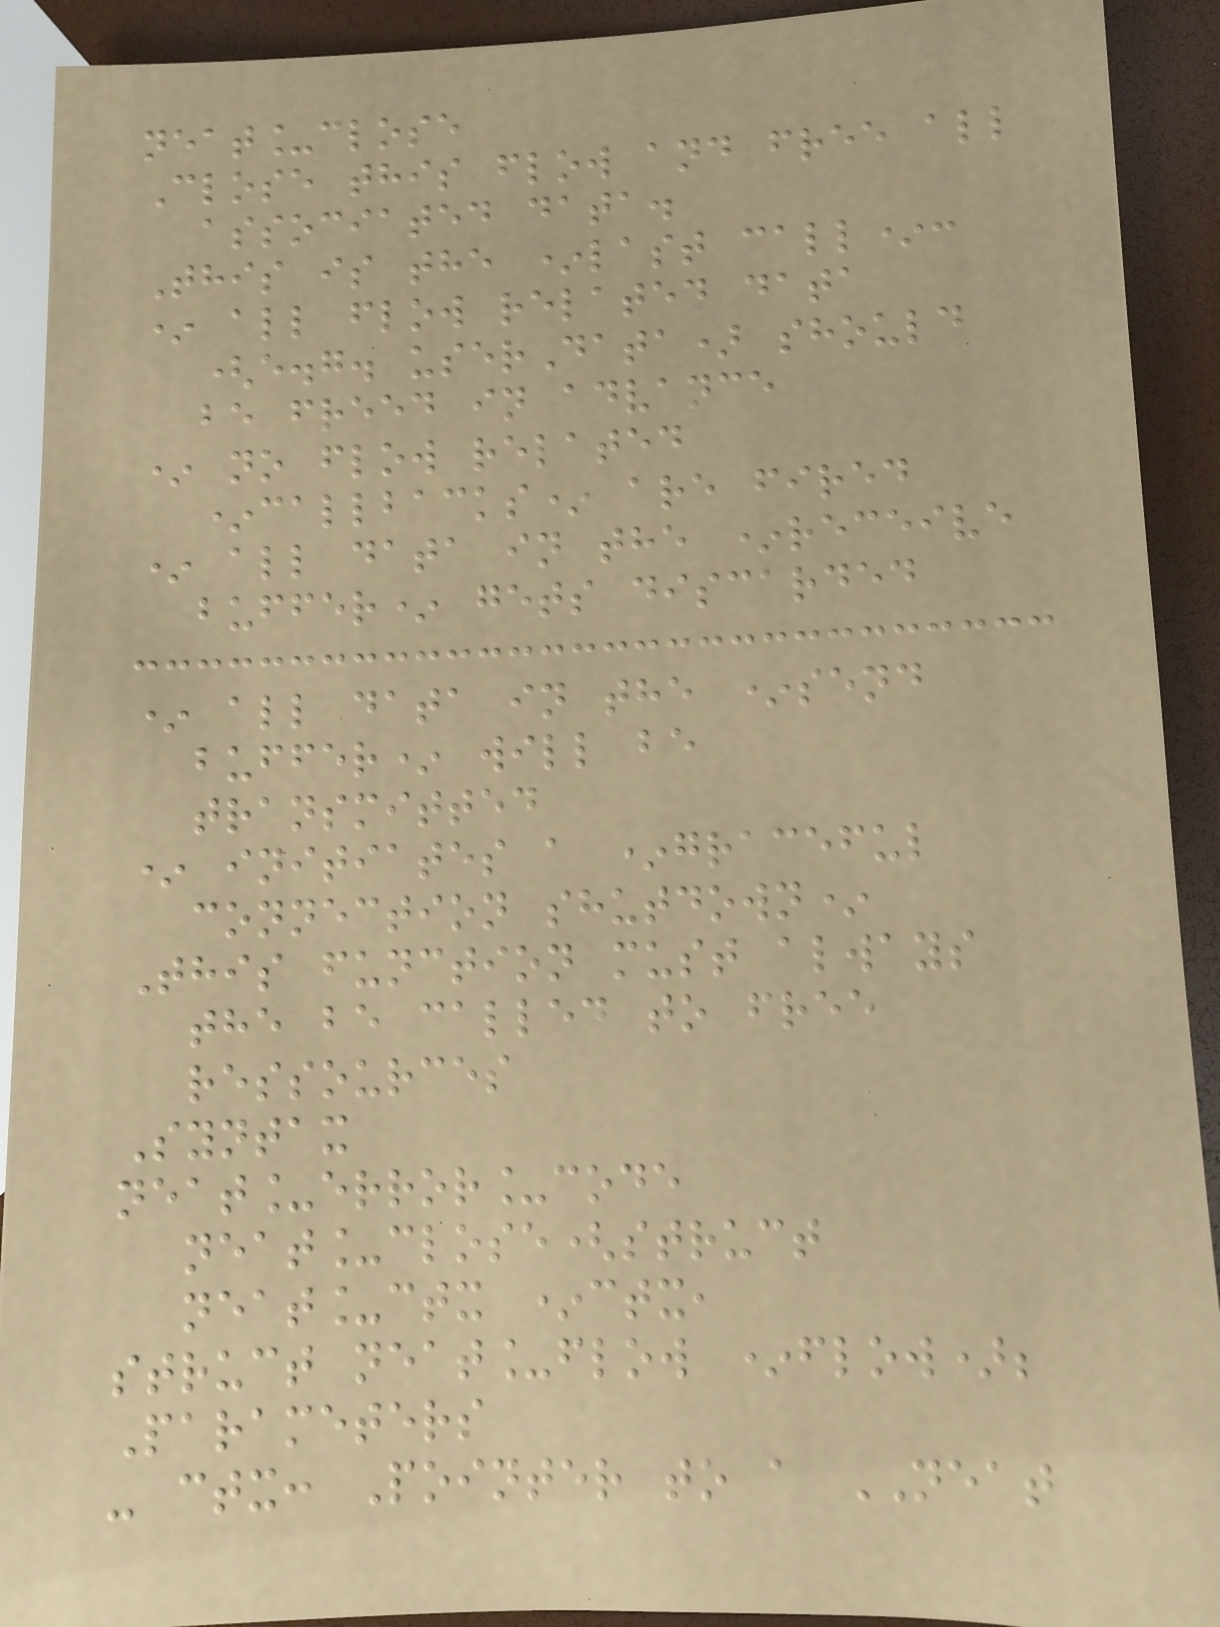neat_close
Close this flow and free all
associated data.
This is the *last call*:
* all flow related data
(e.g. userData) should
be freed in advance
* no flow related
*callbacks* are fired
* all data in the *receive
buffer* gets discarded
* all data in the *send
buffer* will be
transmitted
* initiates a *graceful
connection shutdown*
This function must always
the be called to free
ressources
Syntax
neat_error_code
neat_close(struct
neat_ctx *ctx,
struct neat_flow *flow);
Parameters
- ctx: Pointer to a NEAT
